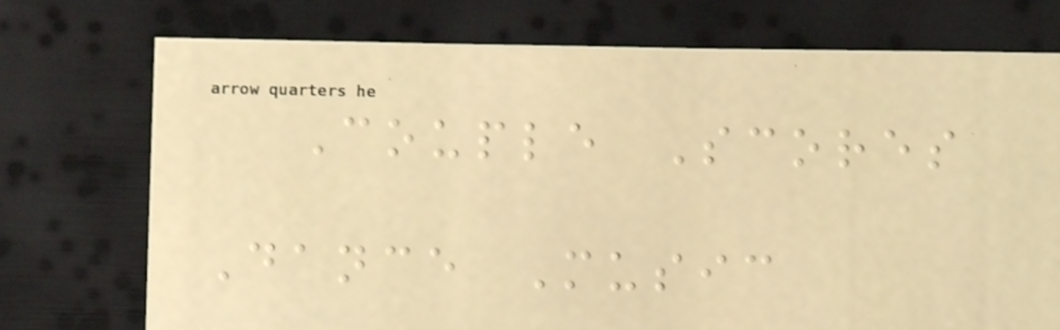Couple Scores
Dance Music
